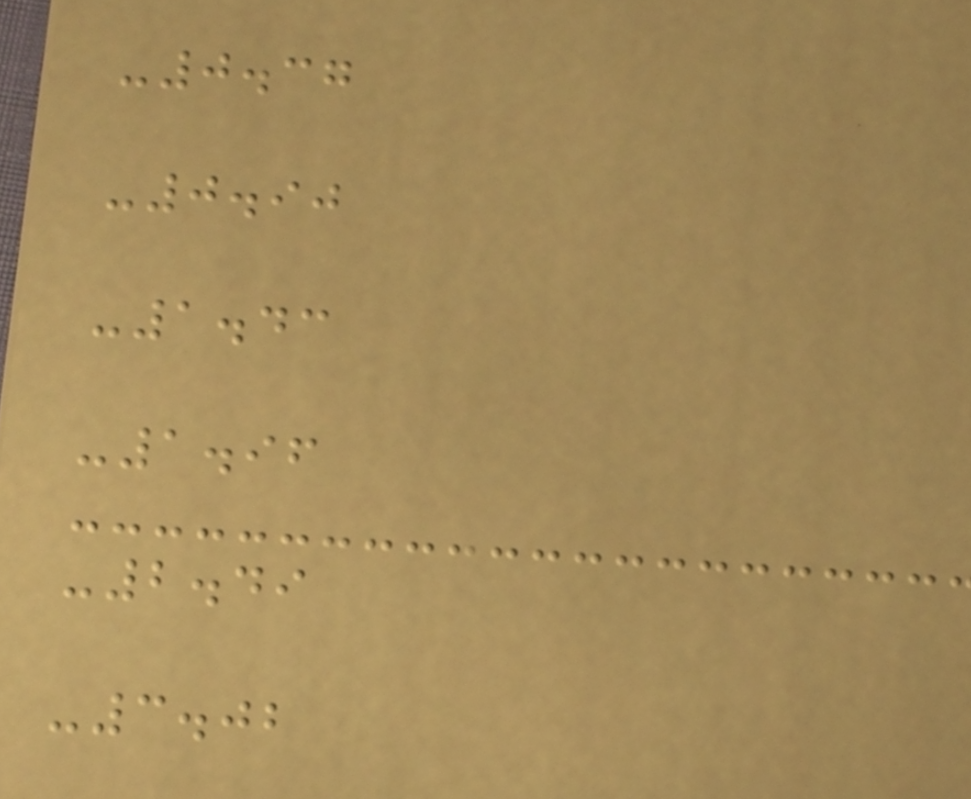-0.37
-0.90
-1.43
-1.96
-2.49
-3.02
